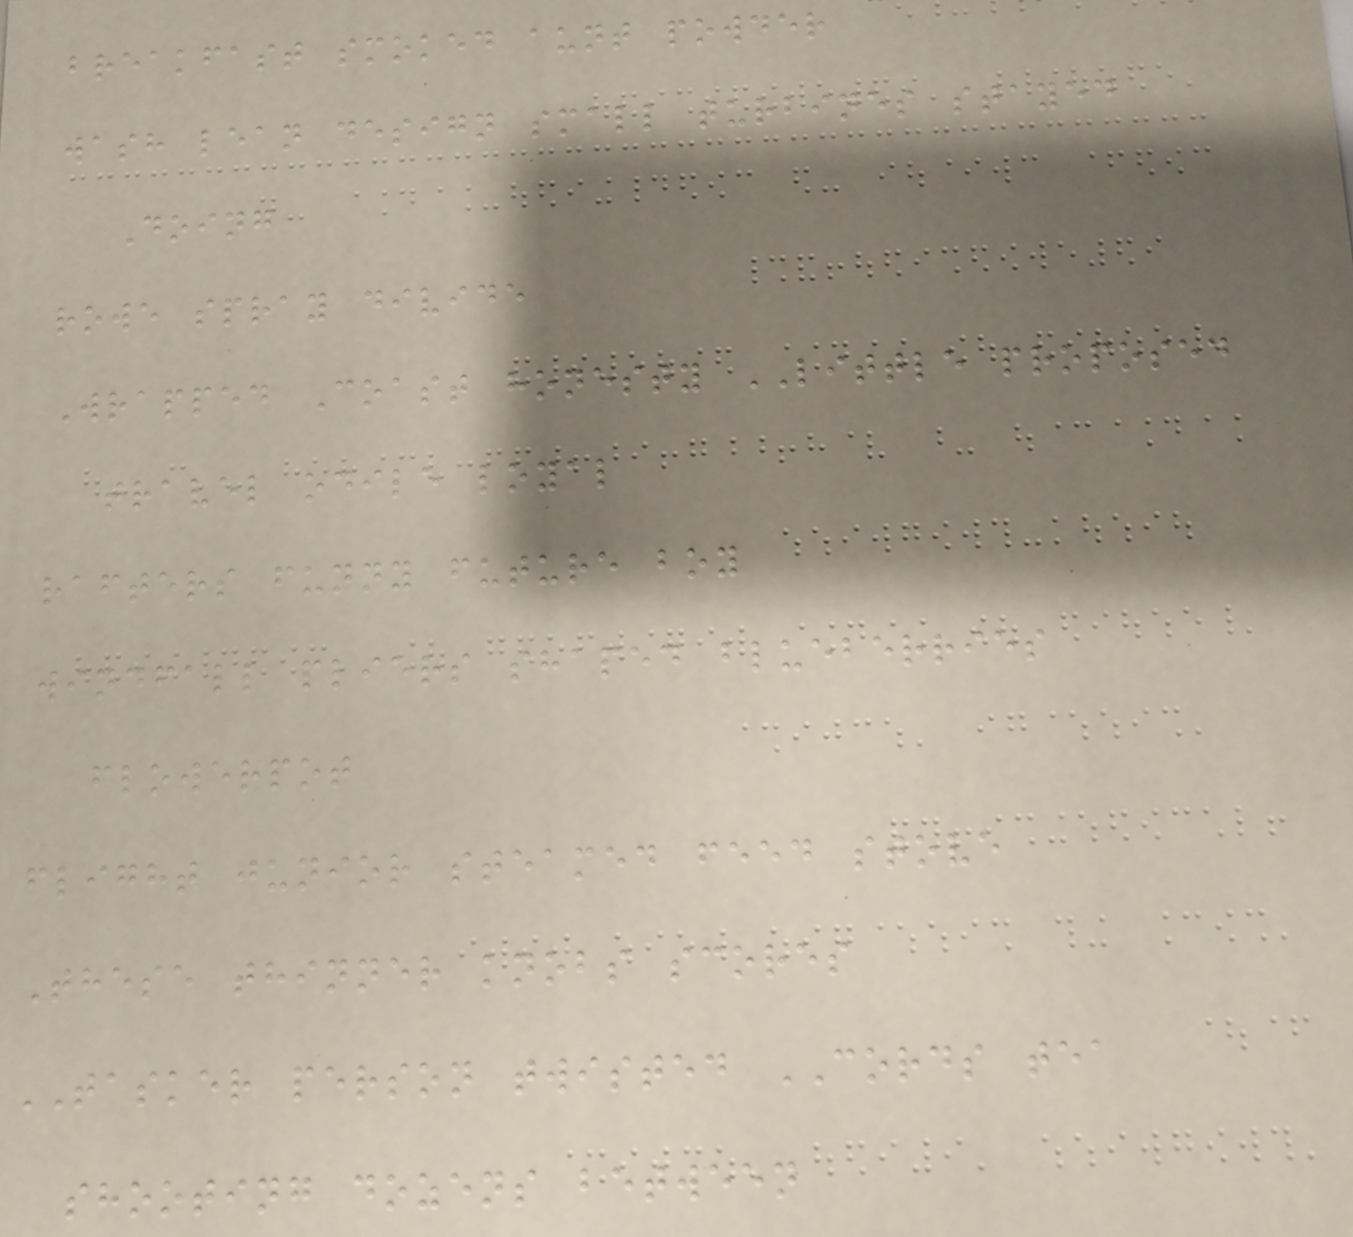breakfast smoked aunt powder
wash lean design small turbines stayed
Doing
rowe spray divide
Wrapped Coast honesty LITTLE proposed
travel odile loyal
rafters funny future boy
windfall pliers shaped blueberries
flowerpot
flight junior steamed feed stove
These thinner knobs scores
TASKER person twisted CORDS tea
shooting dozens between
